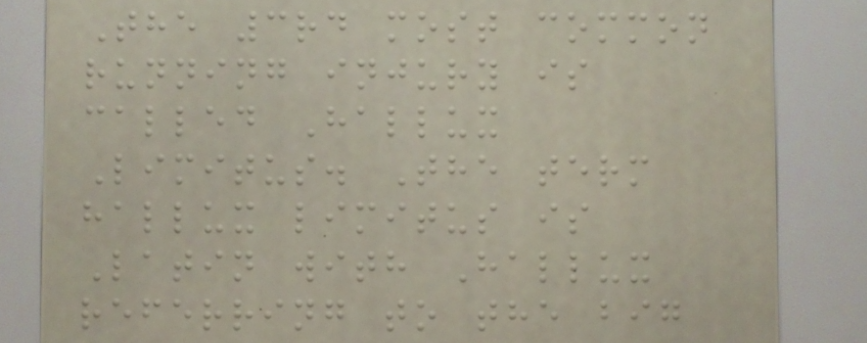The 3rd most common
running injury is
called Hallux
Limitus. The term
hallux limitus is
Latin with Hallux
referring to the big
